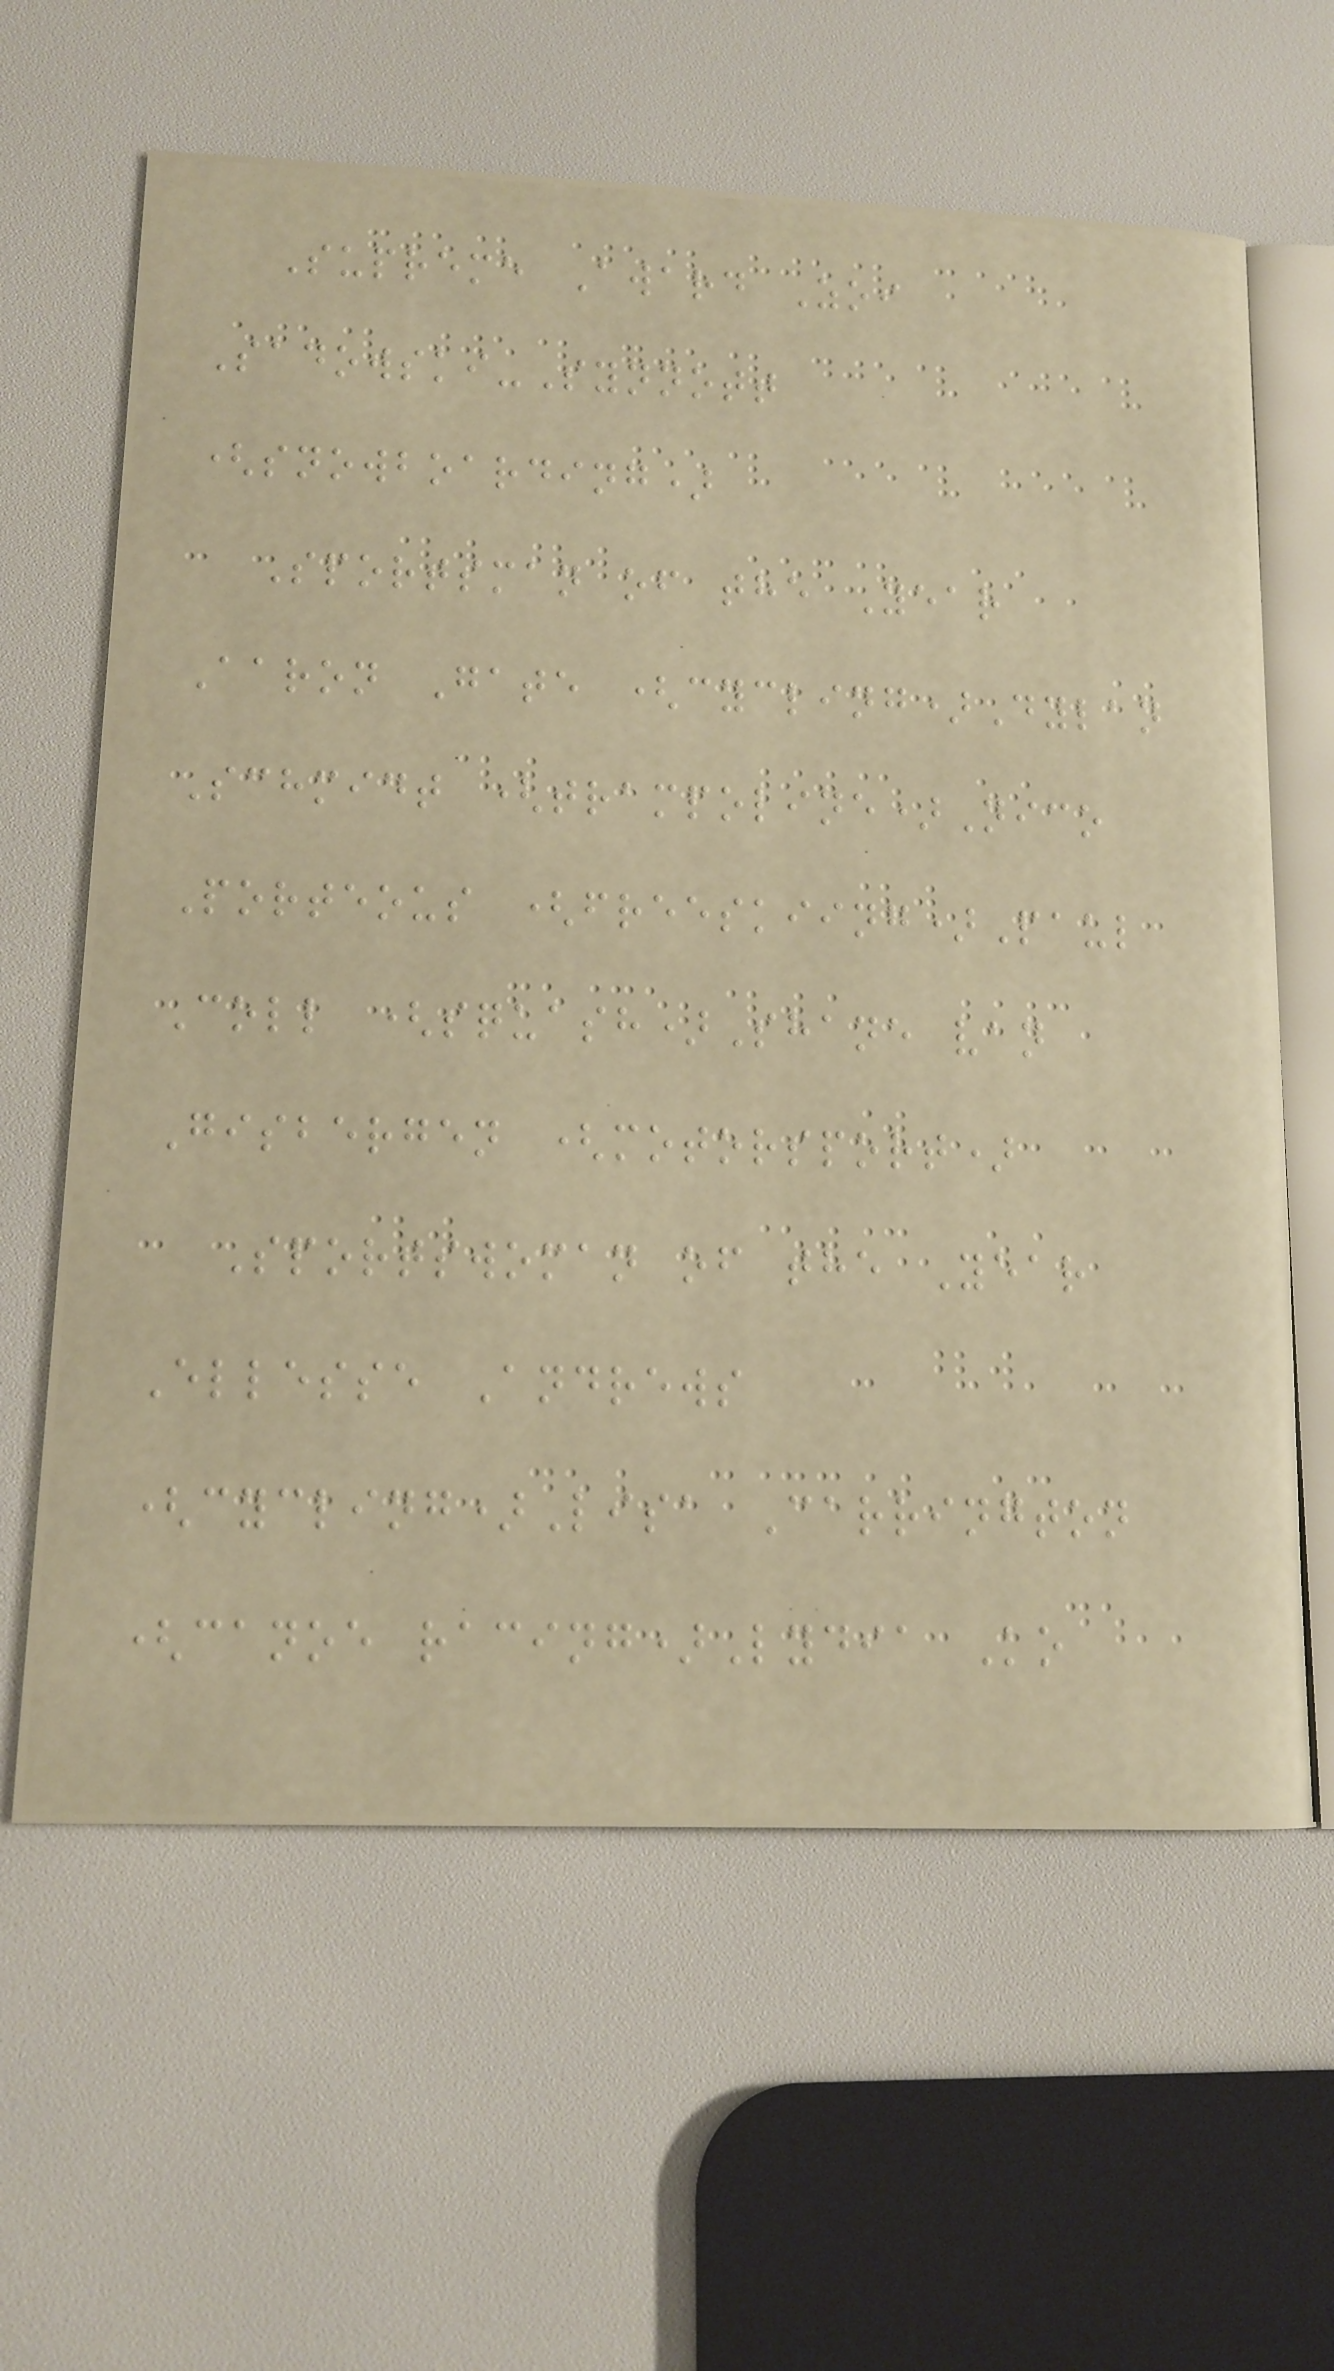Supreme Award Zoi
Sadowski-Synnott
(snowboarding)
Sportsman of the Year
Aaron Gate (cycling)Dylan
Schmidt (trampoline)Nico
Porteous (freeskiing)Paul
Coll (squash)Shane van
Gisbergen (motorsport)
Sportswoman of the Year
Ellesse Andrews
(cycling)Lisa Carrington
(canoe racing)Lydia Ko
